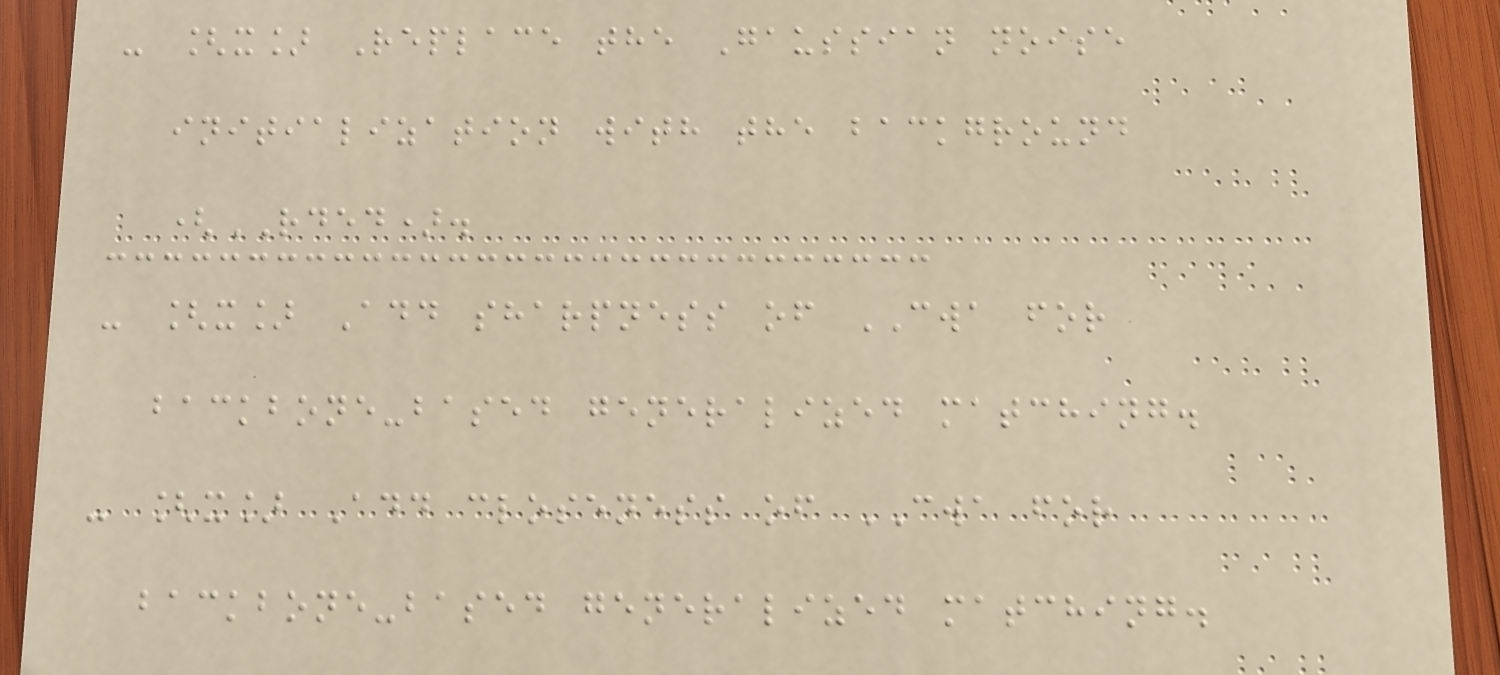- [x] Replace the Gaussian noise
initialization with the background
(RDED).
- [x] Add sharpness of CWA for
backbone-based generalized matching.
- [x] Add closeness of CWA for
backbone-based generalized matching.
